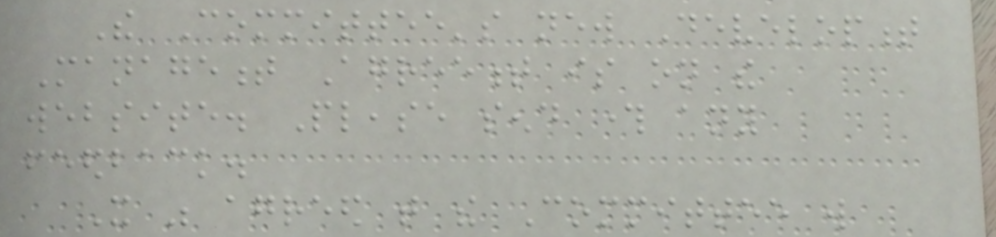The Committee's new Development
Management Agreement is on the
website. Please send through any
feedback.
It was agreed that the Committee will
